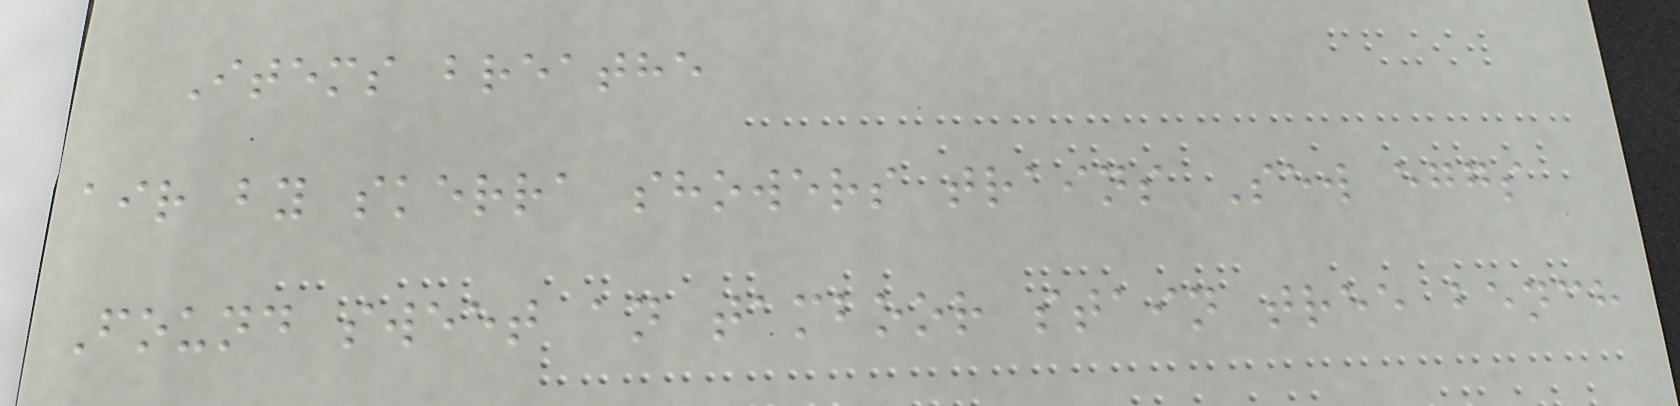Items breathe
air by skerra showers trains Sew eggs
Found sweet an tamboor stain tree bench
